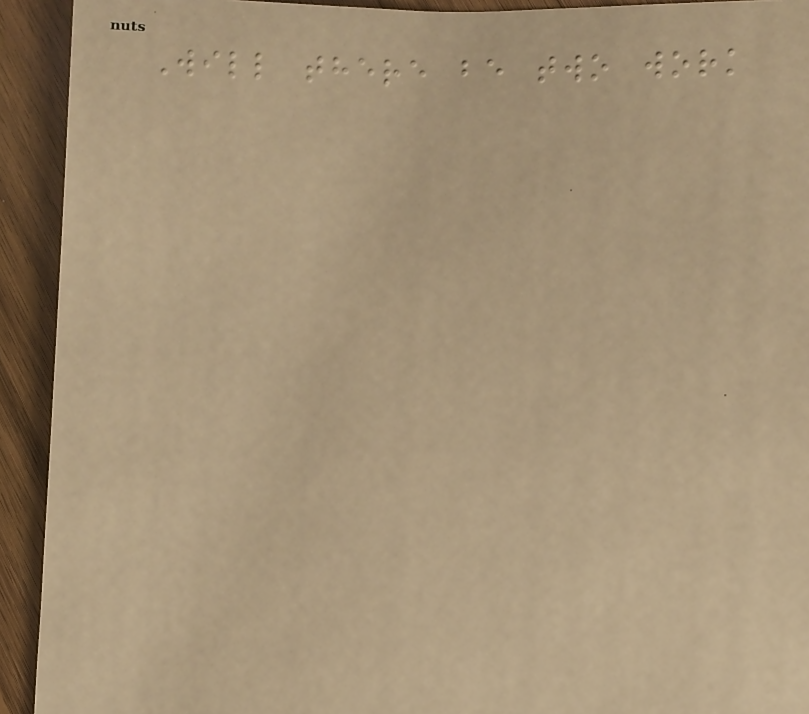Will there be two work
